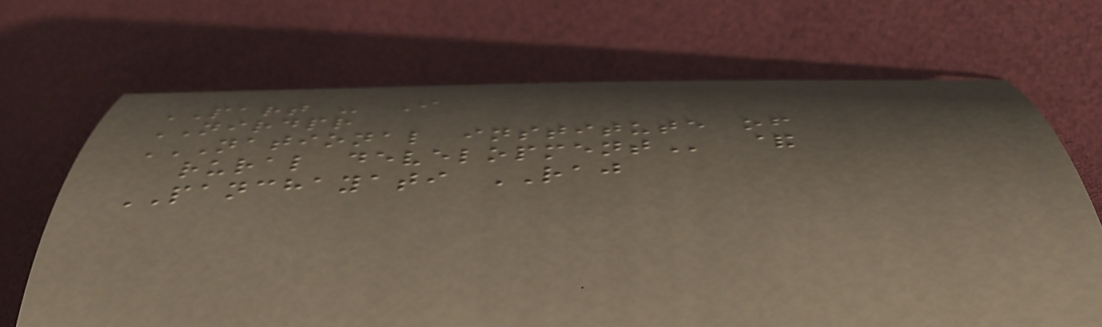PART - I
NIRDPR
NATIONAL INSTITUTE OF
RURAL DEVELOPMENT &
PANCHAYATI RAJ
